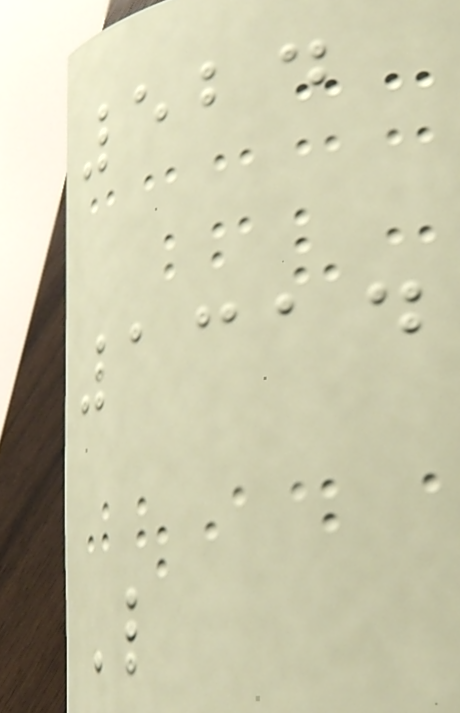524
1314
L
